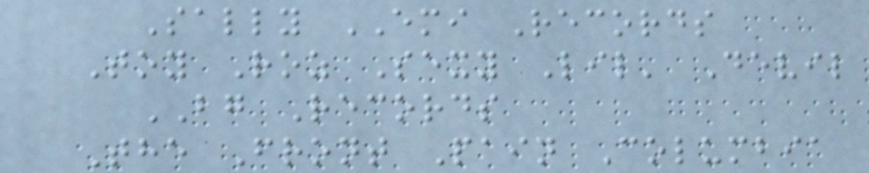Sally EMI Records
Toy Roz Sexy Lil' Devil
BG Records
The Front Pain Columbia
